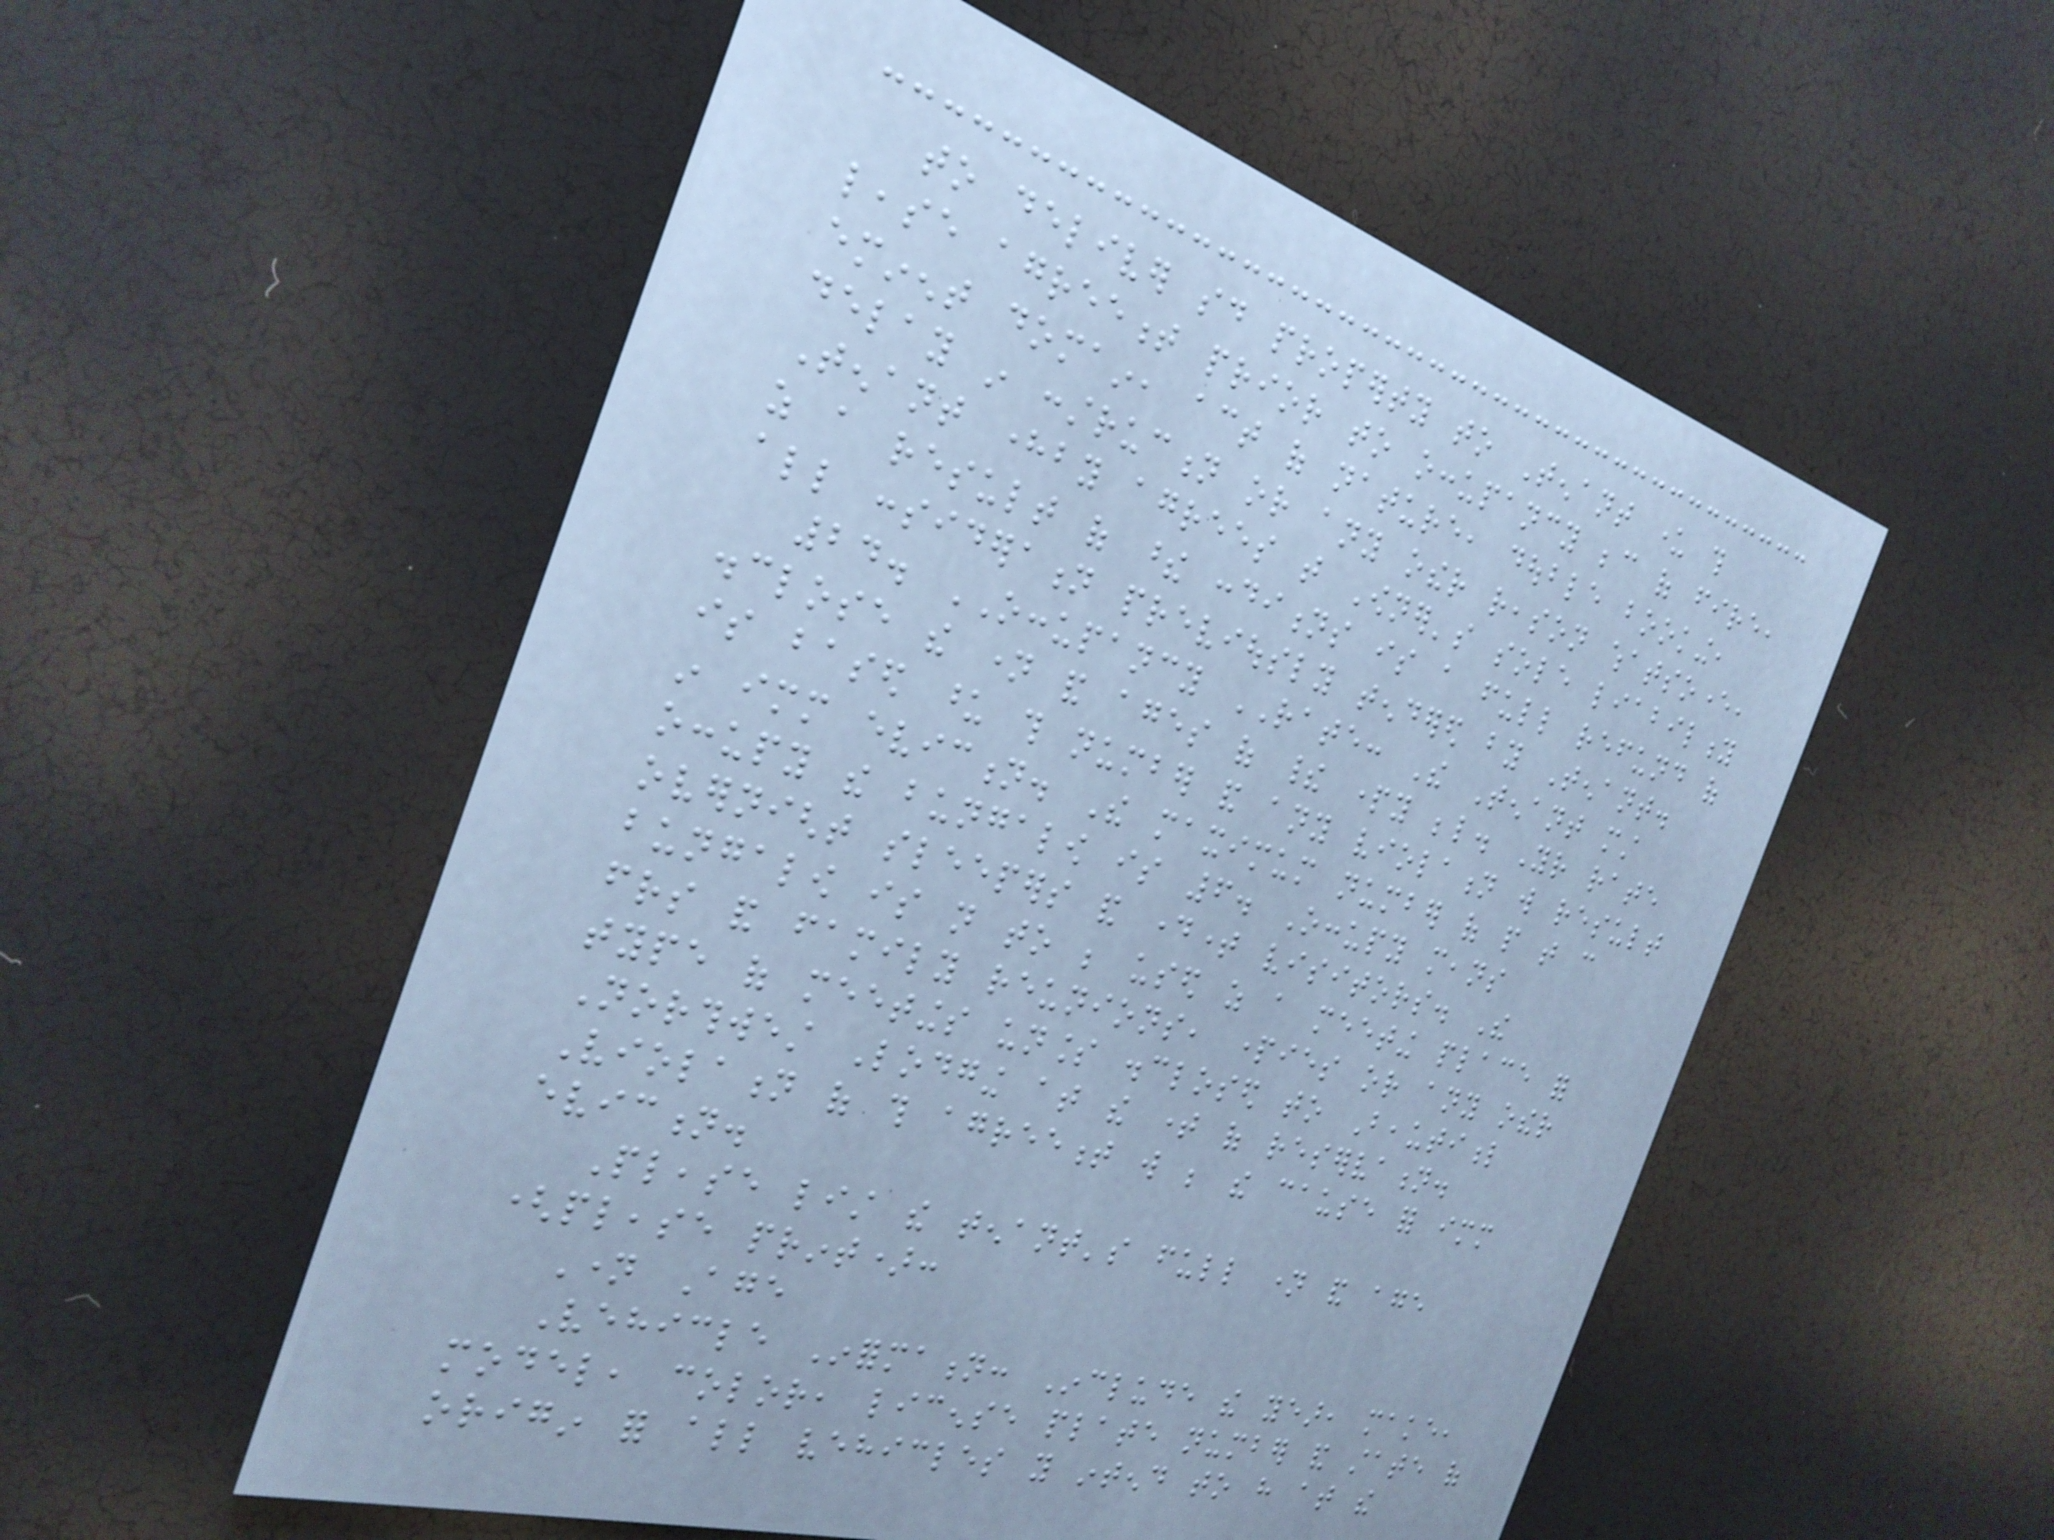to deliver said property to Tenant under this
lease agreement prior to occupancy because of fire,
eminent domain, act of nature, double booking,
delay in construction or any other reason whatsoever,
Tenant hereby agrees that Owner's sole liability
as a result of these conditions is a full refund of
all consideration previously tendered by Tenant.
24. OCCUPANCY RATE: The Tenant must
disclose the name and ages of their party below. Your rate
is based upon this number and any violation will result
in immediate eviction. The maximum number of people that can
occupy the bungalow is 6. Occupy means
overnight sleepers and daytime visitors. The
bungalow is not to be used as a meeting place for
friends and family reunions, parties or any other
type of meetings unless disclosed to Beautiful
Northwest Lodging at the time of reservation.
Violation of this agreement will be the cause for immediate
eviction.
Please list the tenant's full name and age
(please print):
Name Age
Vehicle Information: Include the year, make,
model, color, license plate number and state of
origin for all vehicles you intend to have at the
